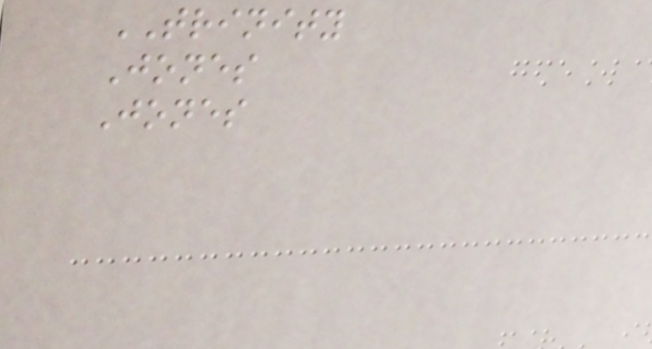TRINITY
Jones
Jones
